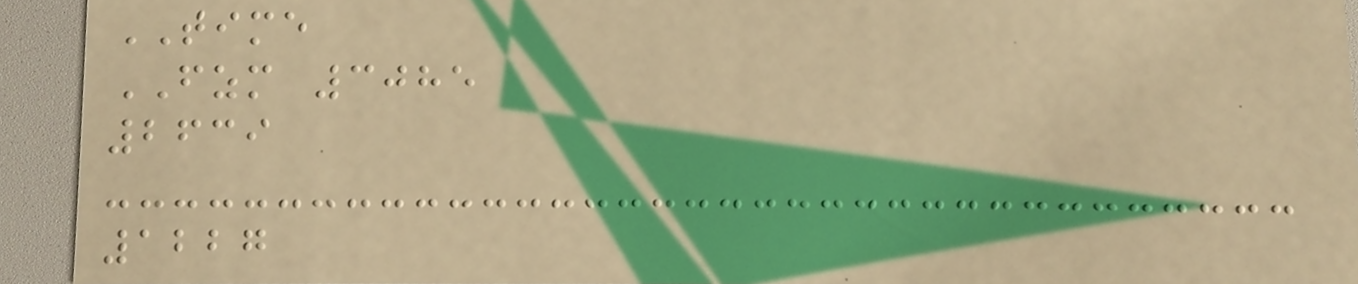TIME
FZM 3085
2639
1227
